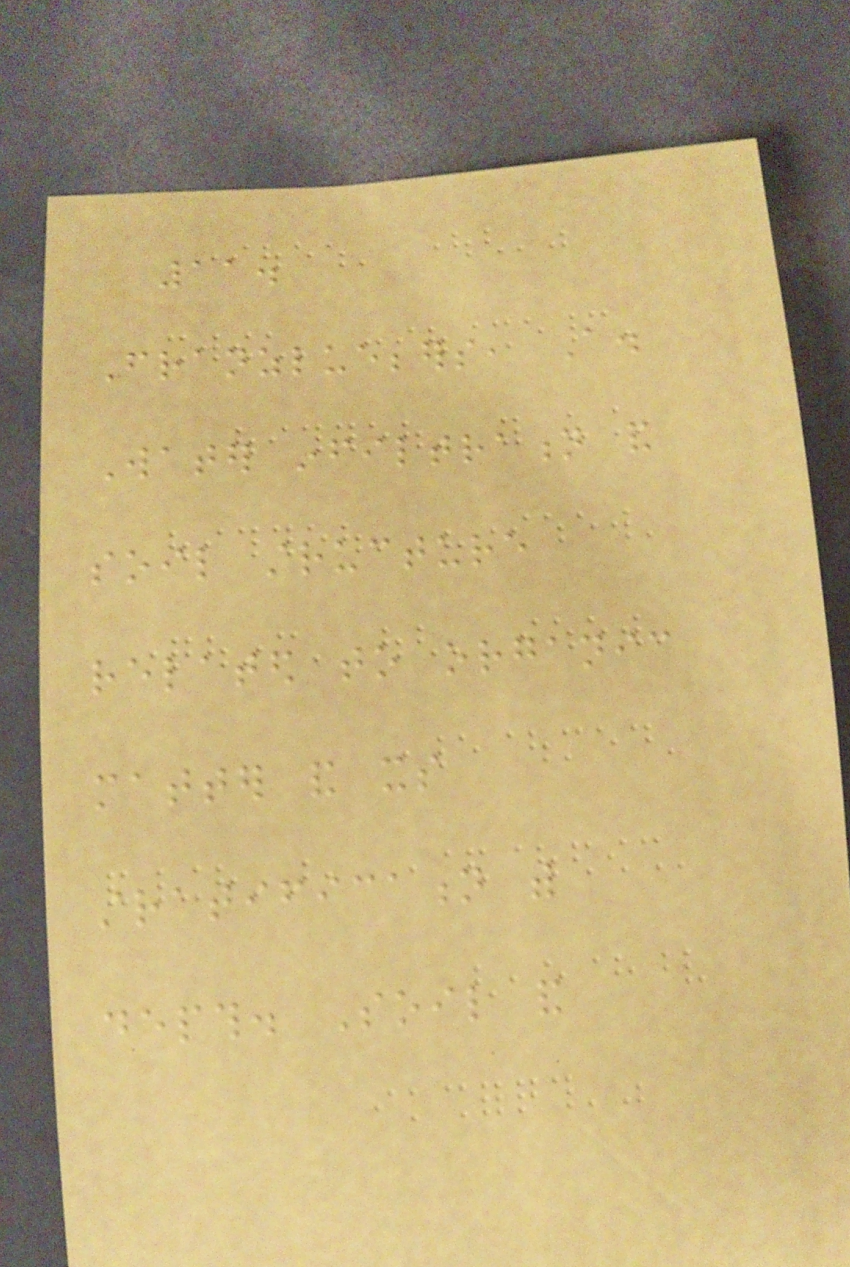11.
Franzluebbers, A.
Water infiltration and
soil structure
related to organic
matter and its
stratification with
depth. Soil and
